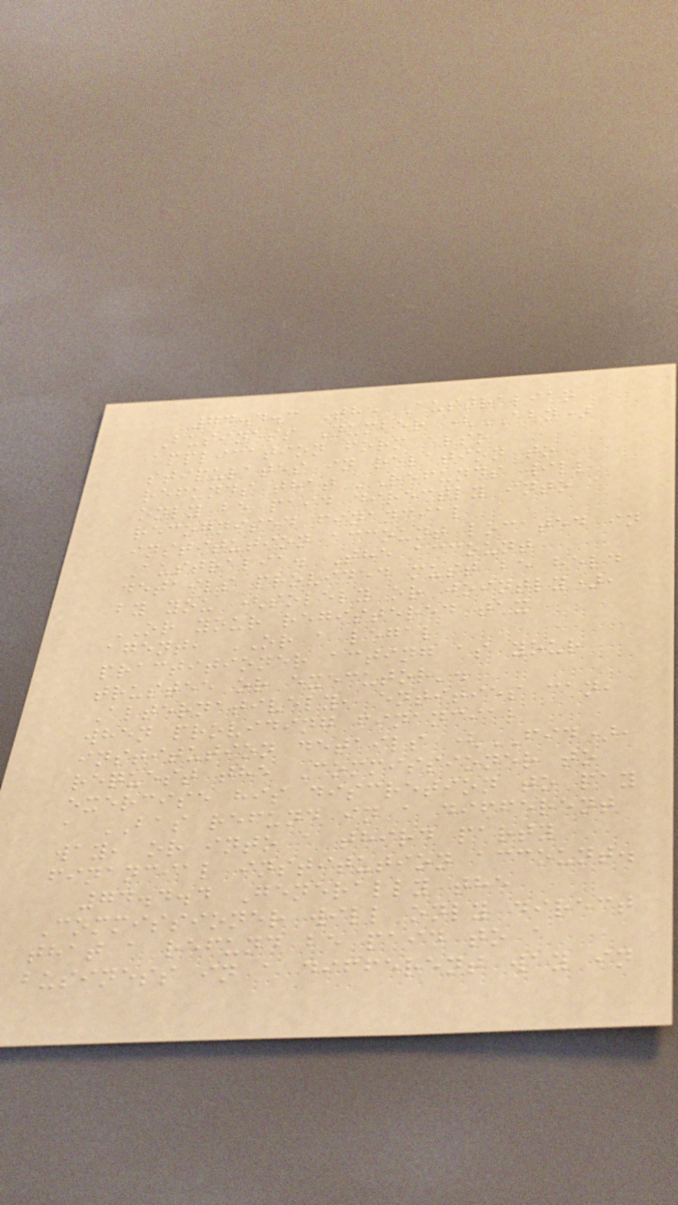74.4.3 The Australian
Business Number (ABN)
application form also
stipulates in relation to
refunds that 'Refunds will
only be paid directly into a
recognised financial
institution account located in
Australia. The account
details provided must be held
by you (solely or jointly),
OR your registered tax
agent, OR a legal
practitioner acting as your
trustee or executor'.
Alternatively, entities can,
when providing financial
institution details (FID),
request the Commissioner to
exercise his discretion to pay
a BAS refund in a different
way, or into a third party
financial institution account.
74.4.4 Generally the
Commissioner will only direct
that a refund be paid to a
business in a different way in
